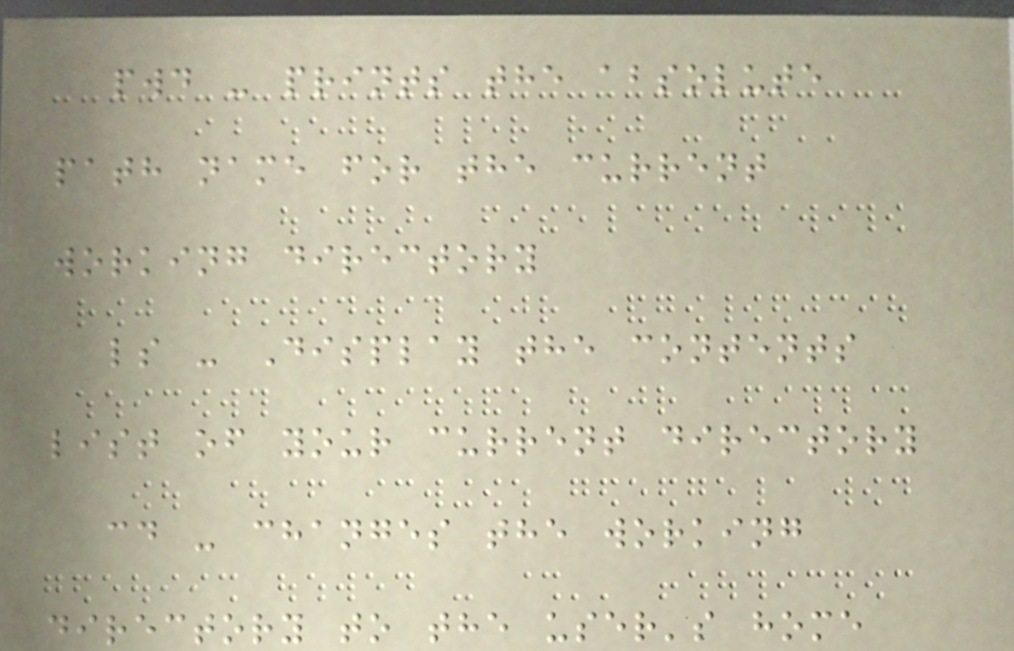pwd - prints the absolute
path name for the current
working directory
ls - Display the contents
list of your current directory
cd - changes the working
directory to the user's home
